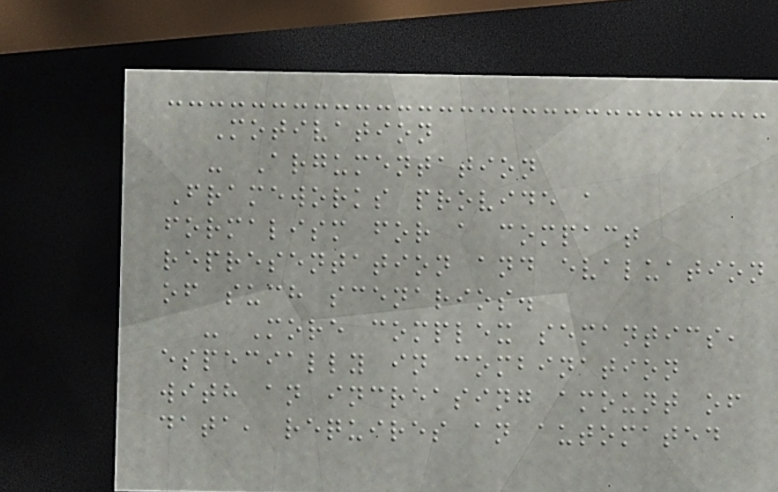Motivation
- Argumentation
Frameworks provide a
formalism for a compact
representation and evaluation
of such scenarios.
- More complex semantics,
especially in combination
with an increasing amount of
data, requires an automated
